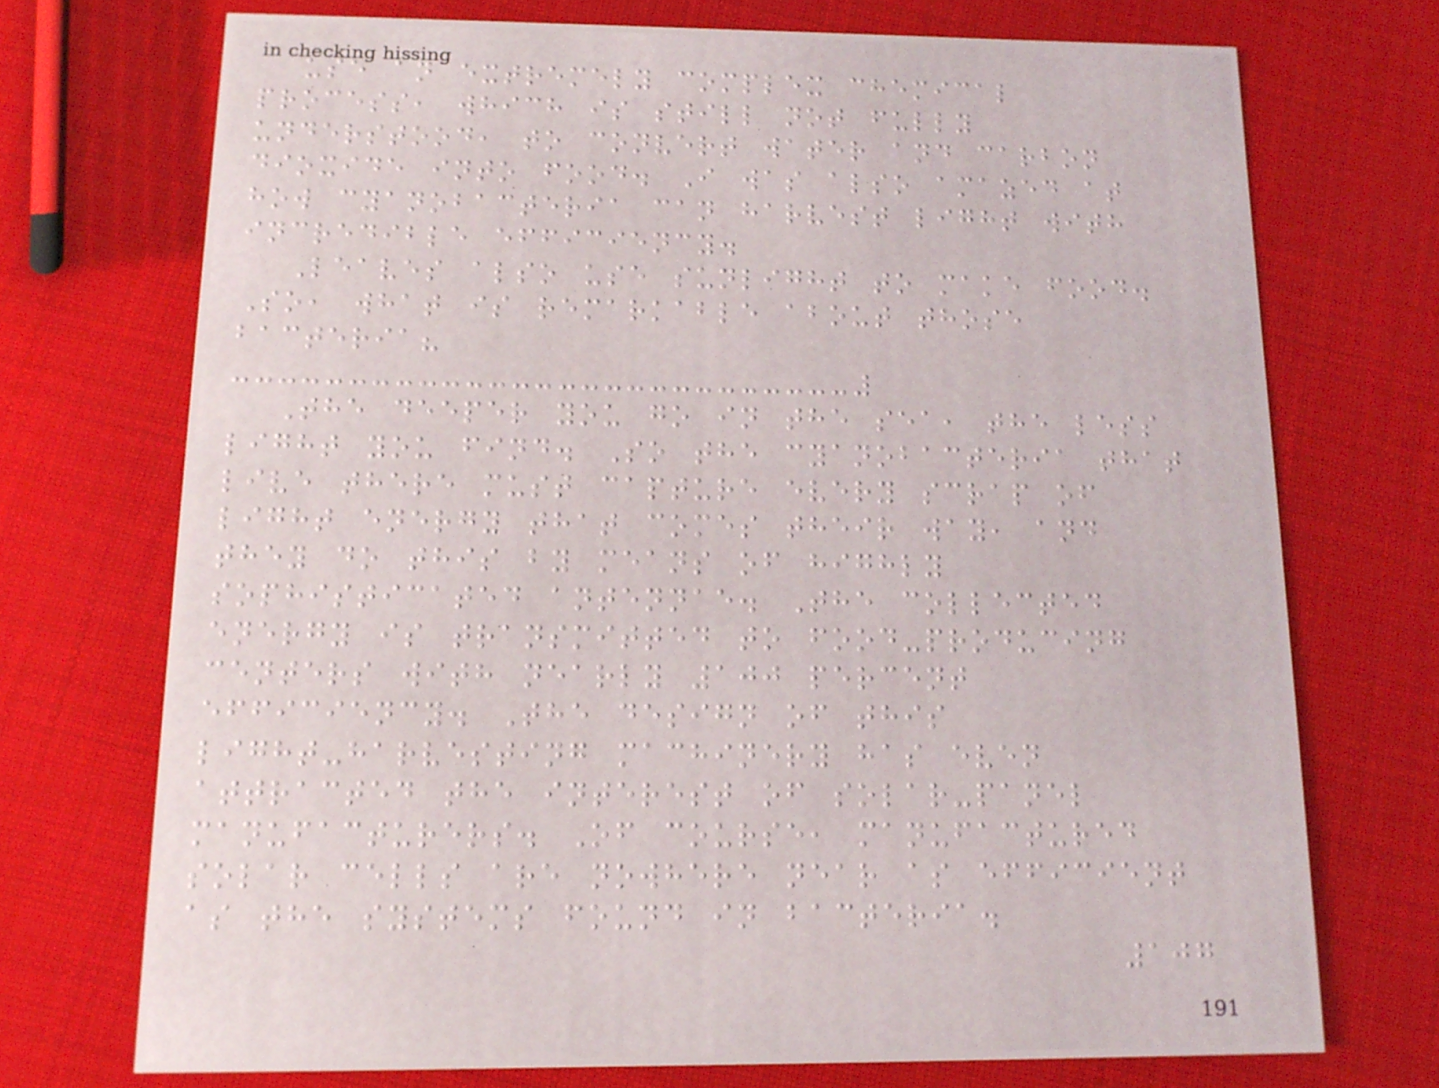use an extremely complex chemical
process, which is still not fully
understood, to convert water and carbon
dioxide into food. I was also amazed at
how cyanobacteria can harvest light with
incredible efficiency.
Leaves also use sunlight to make food.
So, what is remarkable about those
bacteria?
The deeper you go in the sea, the less
light you find. So the cyanobacteria that
live there must capture every scrap of
light energy that comes their way, and
they do this by means of highly
sophisticated antennae. The collected
energy is transmitted to food-producing
centers with nearly 100 percent
efficiency. The design of this
light-harvesting machinery has even
attracted the interest of solar-panel
manufacturers. Of course, manufactured
solar cells are nowhere near as efficient
as the systems found in bacteria.
107
